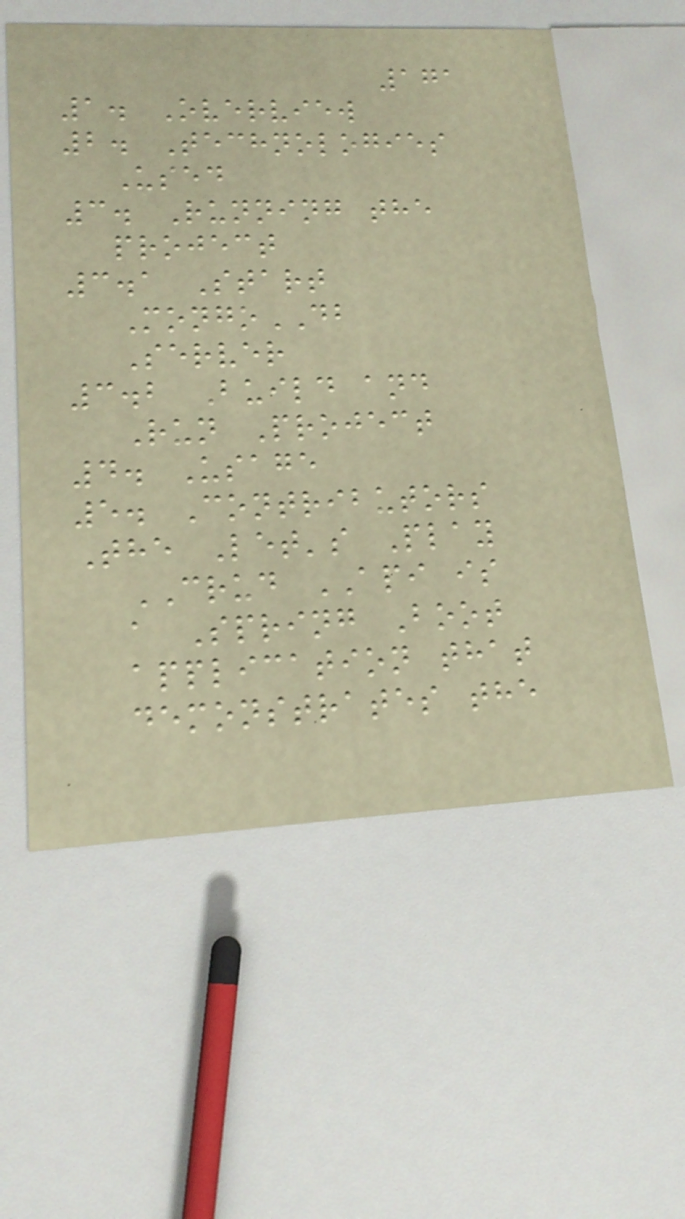171
1. Overview
2. Technologies
Used
3. Running the
project
3.1 Start
MongoDB
Server
3.2 Build and
Run Project
4. Usage
5. Contributors
The Let's Play
CRUD API is
a Spring Boot
application that
demonstrates the
